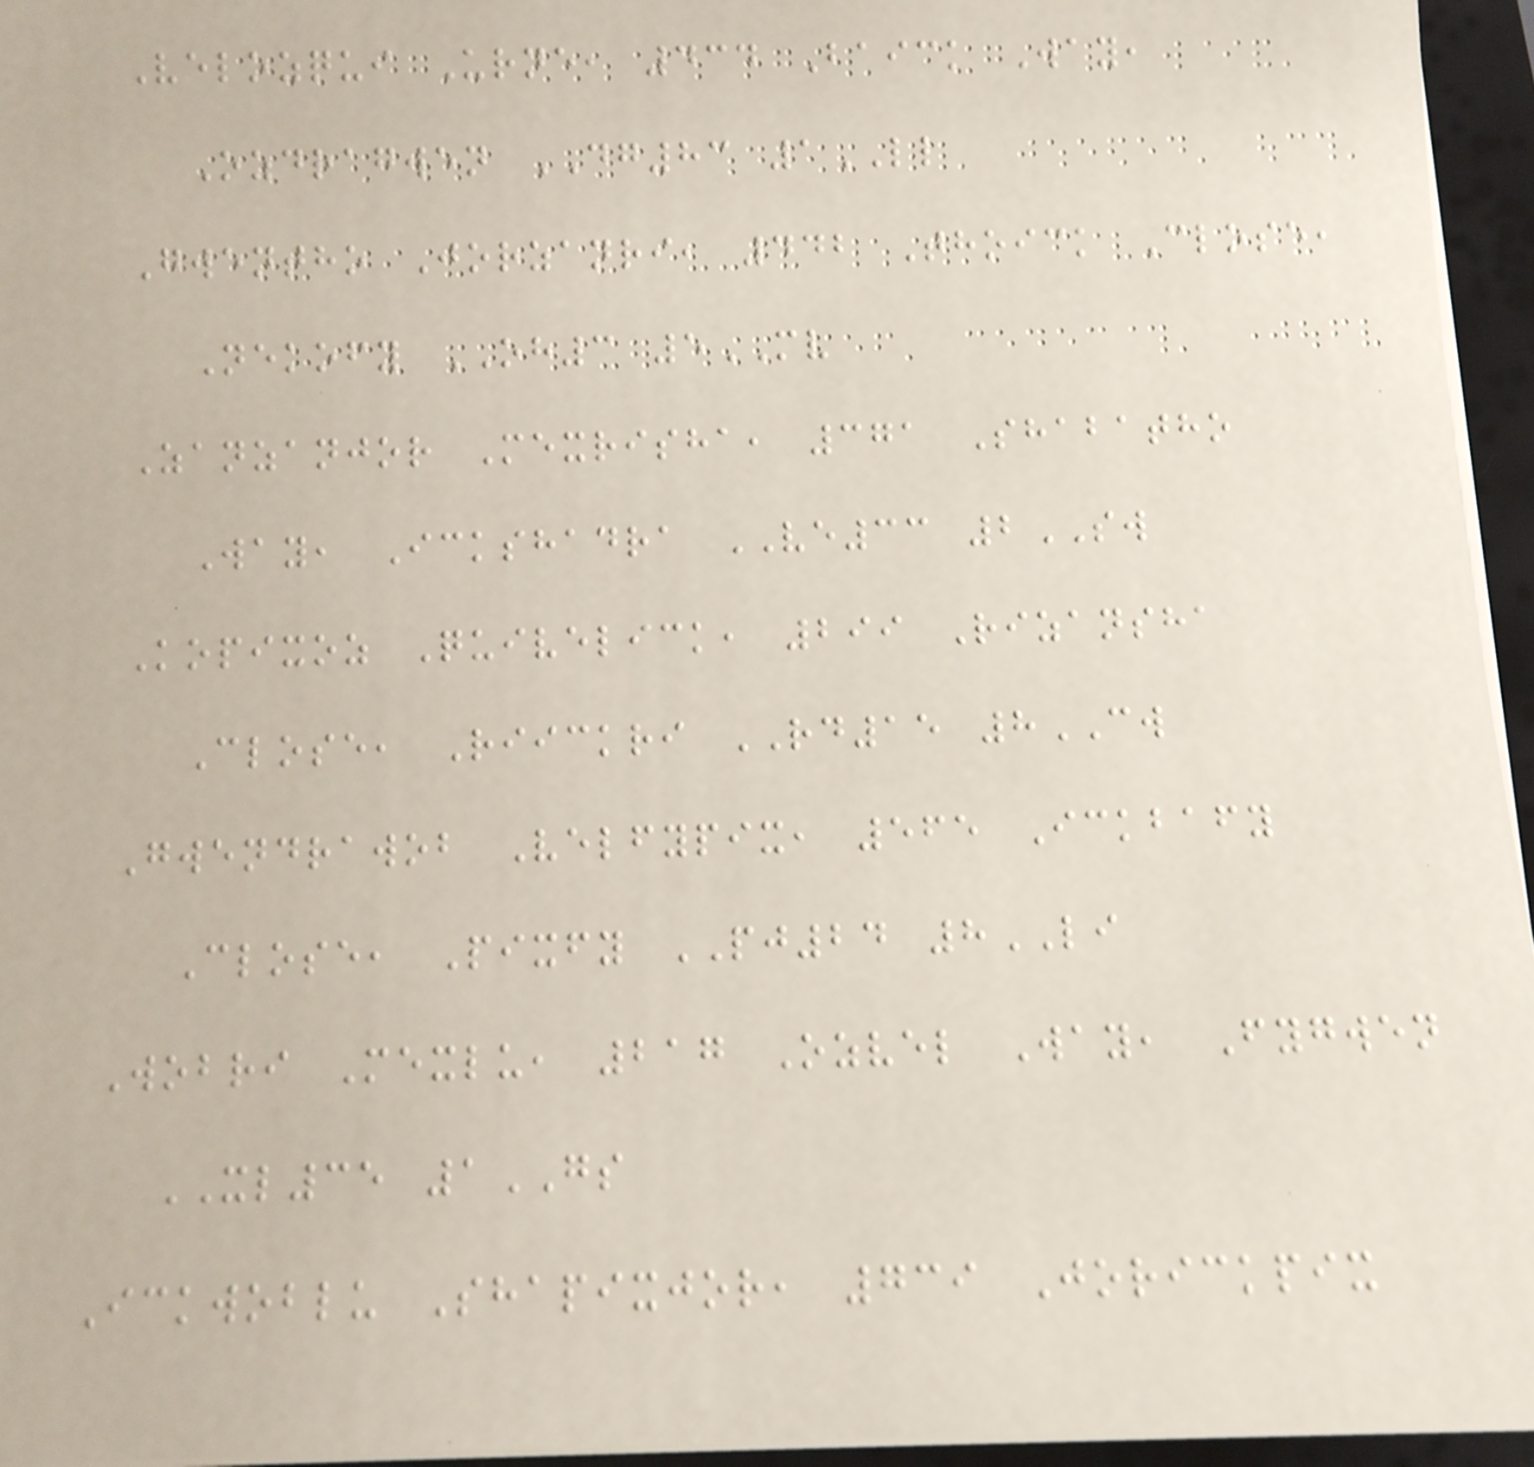Velozqui Urne, 434 Baick Way,
Ozdragwen DG83 1LL
Gwentho Jorzanri, 442 Thoick Close,
Nekofy OH3 5MV
Zanzanjor Mexrisha, 371 Shabatho
Way, Ickshadra VE33 2SW
Kopixoz Quivelick, 299 Rizansha
Close, Riickri RD15 8CW
Gwendrawob Velfypix, 565 Ickbafy
Close, Pixfy PJ24 8LI
Wobri Mexlu, 217 Ozvel Way, Fygwen
XL35 1GS
Ickwoblu Shapixjor, 739 Jorickpix
